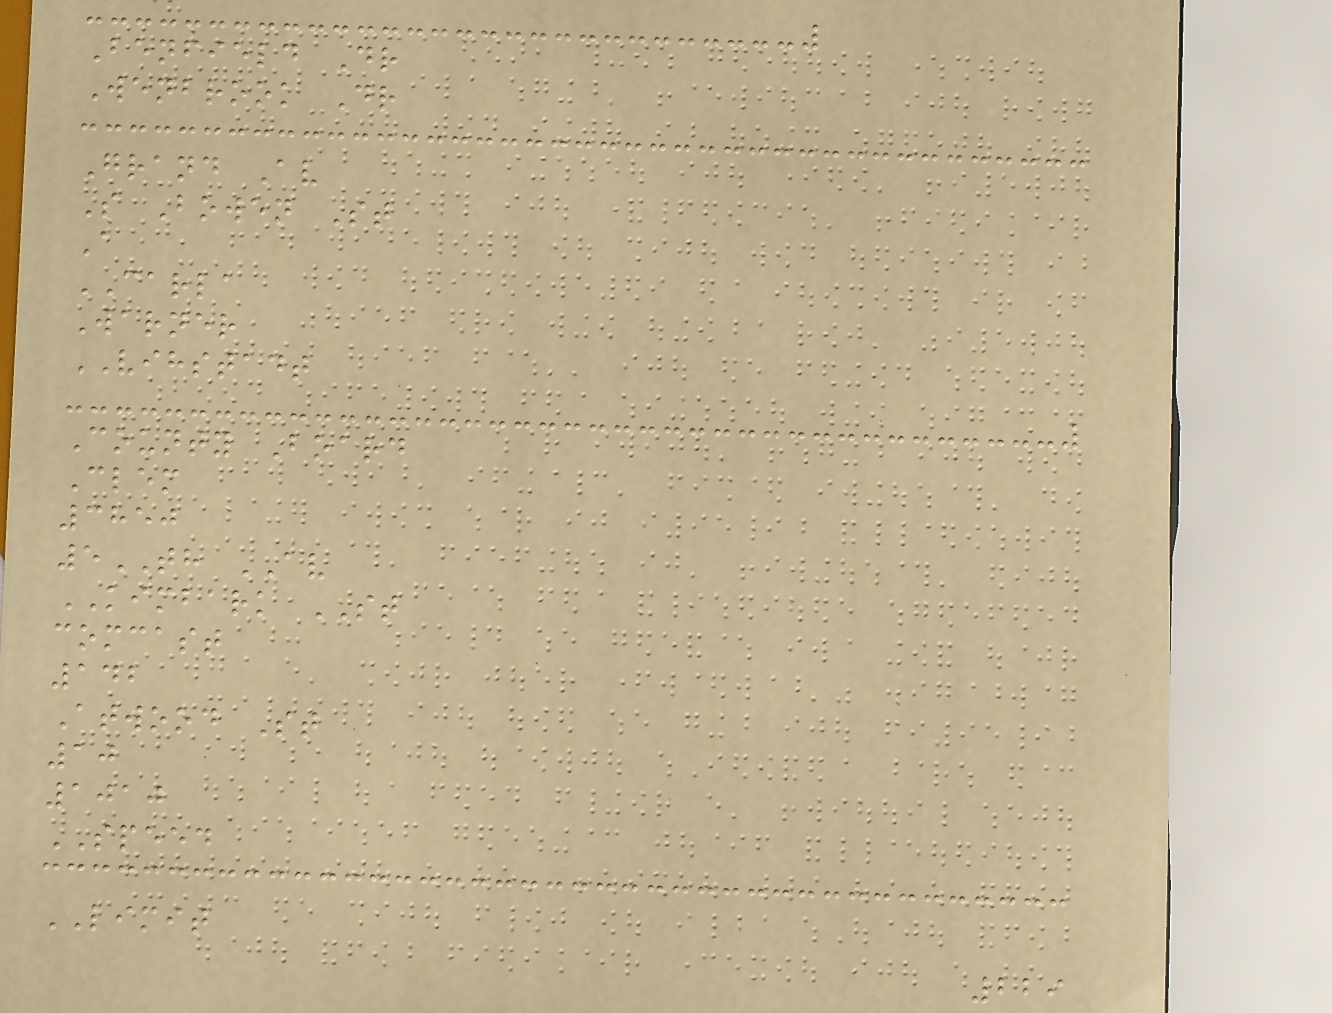Benfield Dr
Wenbrook Dr
Grand Av
S Bowen St
A
CARLA
Warner
VIHSTADT
County Board
Clem
3850
5TH AV
KIMBARK ST
comcast
142
Atwood St
10
1010
SPEED
LIMIT
229
